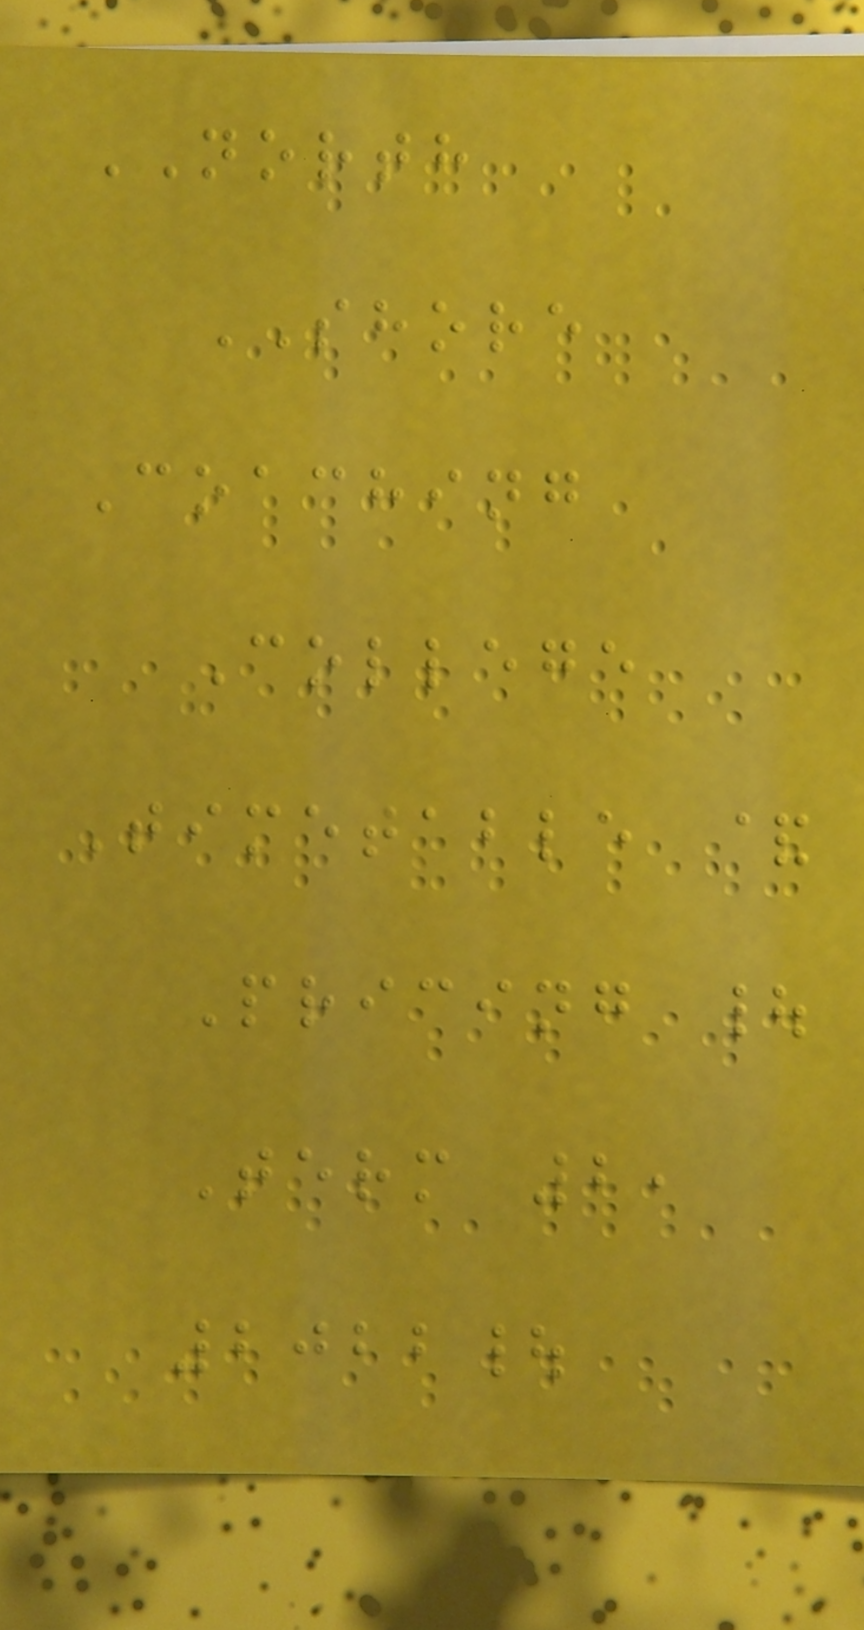NORTH
SHORE
Coaching
College
Timetable &
Pricing |
Term 2,
2022|
